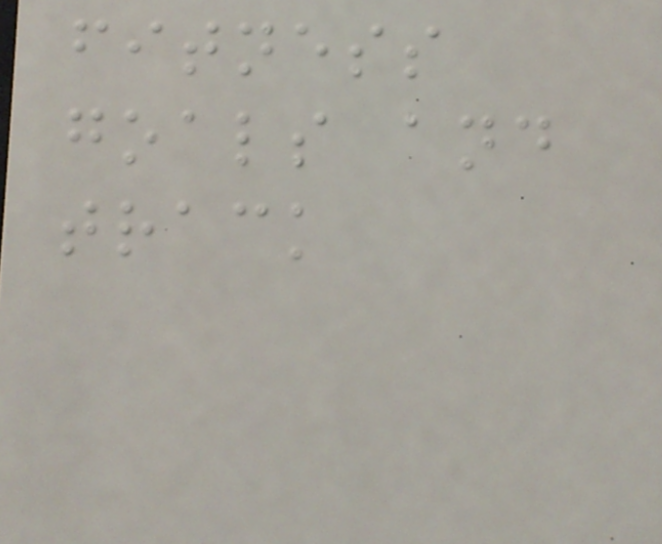fitness
goals and
track
